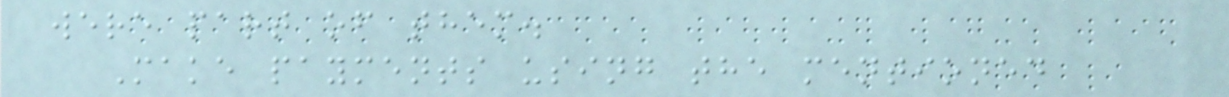were part of them.
Make payments using the mentioned
